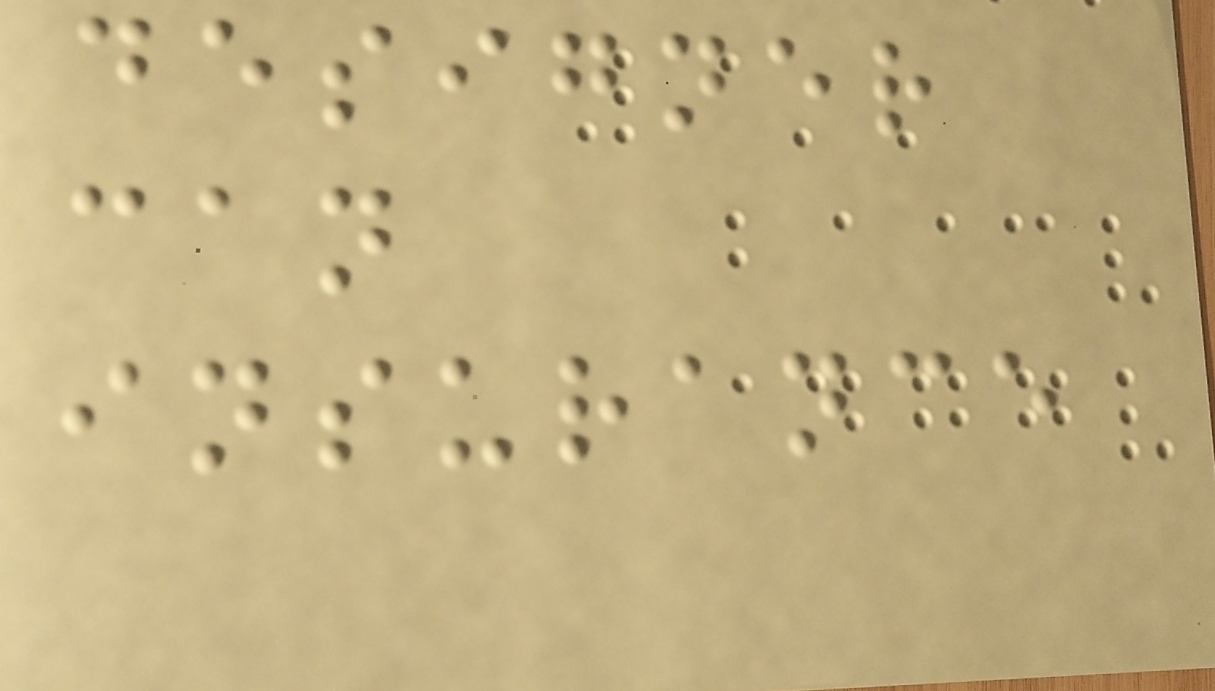designer
can
insurance
